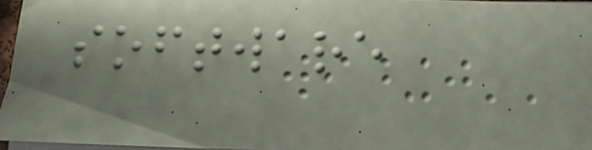software
